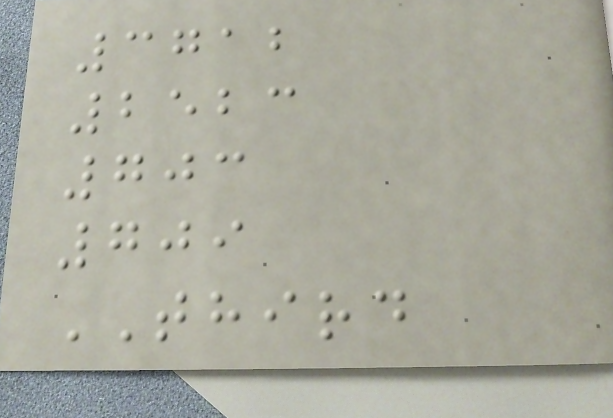3712
2523
703
709
THIRD
